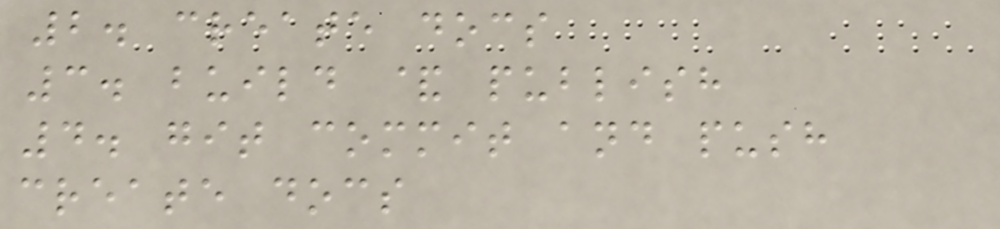2. create docs
3. build & publish
4. git commit and push
create docs
